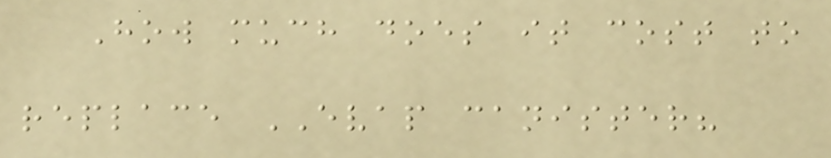How much does it cost to
replace EVAP canister?
